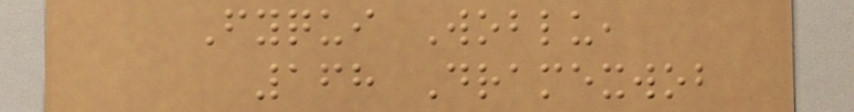Fyqui Woblu,
168 Dramexwob
